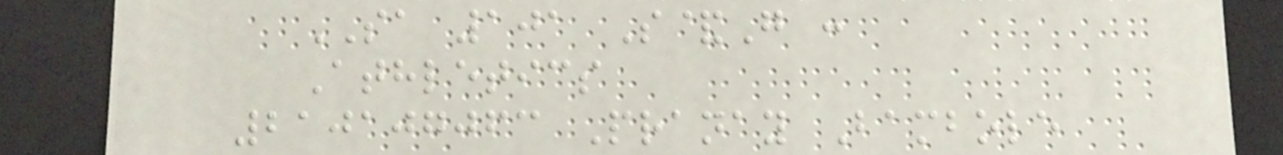SA 101 S&G :
Athletics
210107063 Pranay Bambole
